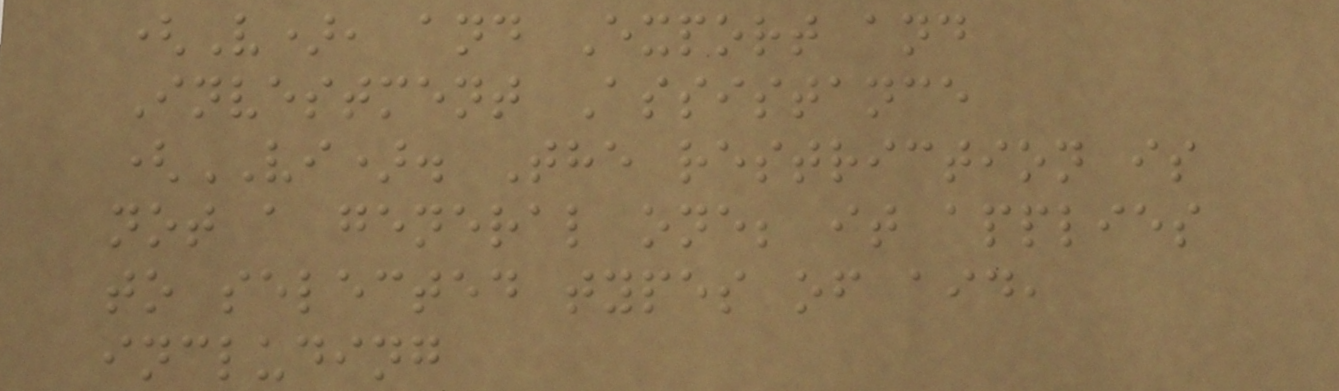(V), and Export and
Investment Assistance
(VI). The restriction is
not a general one; it applies
to selected types of aid,
including
